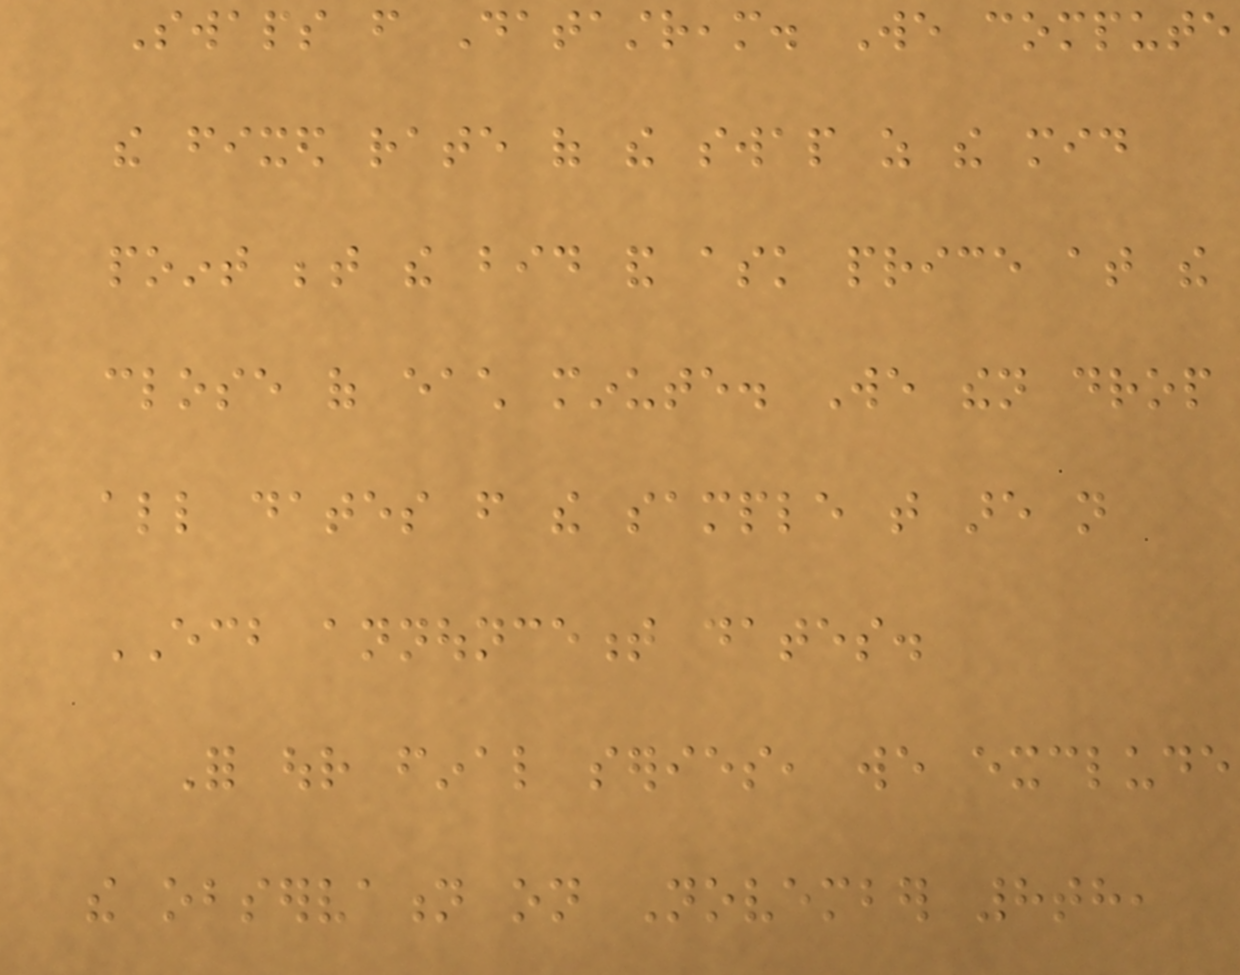Swaps from Datastream. We compute
the fixed rate of the swap as the mid
point between the bid and ask price at the
close of each minute. We then drop
all dates from the sample that are not
ECB announcement dates.
For our final series, we exclude
the observation on November 8th,
